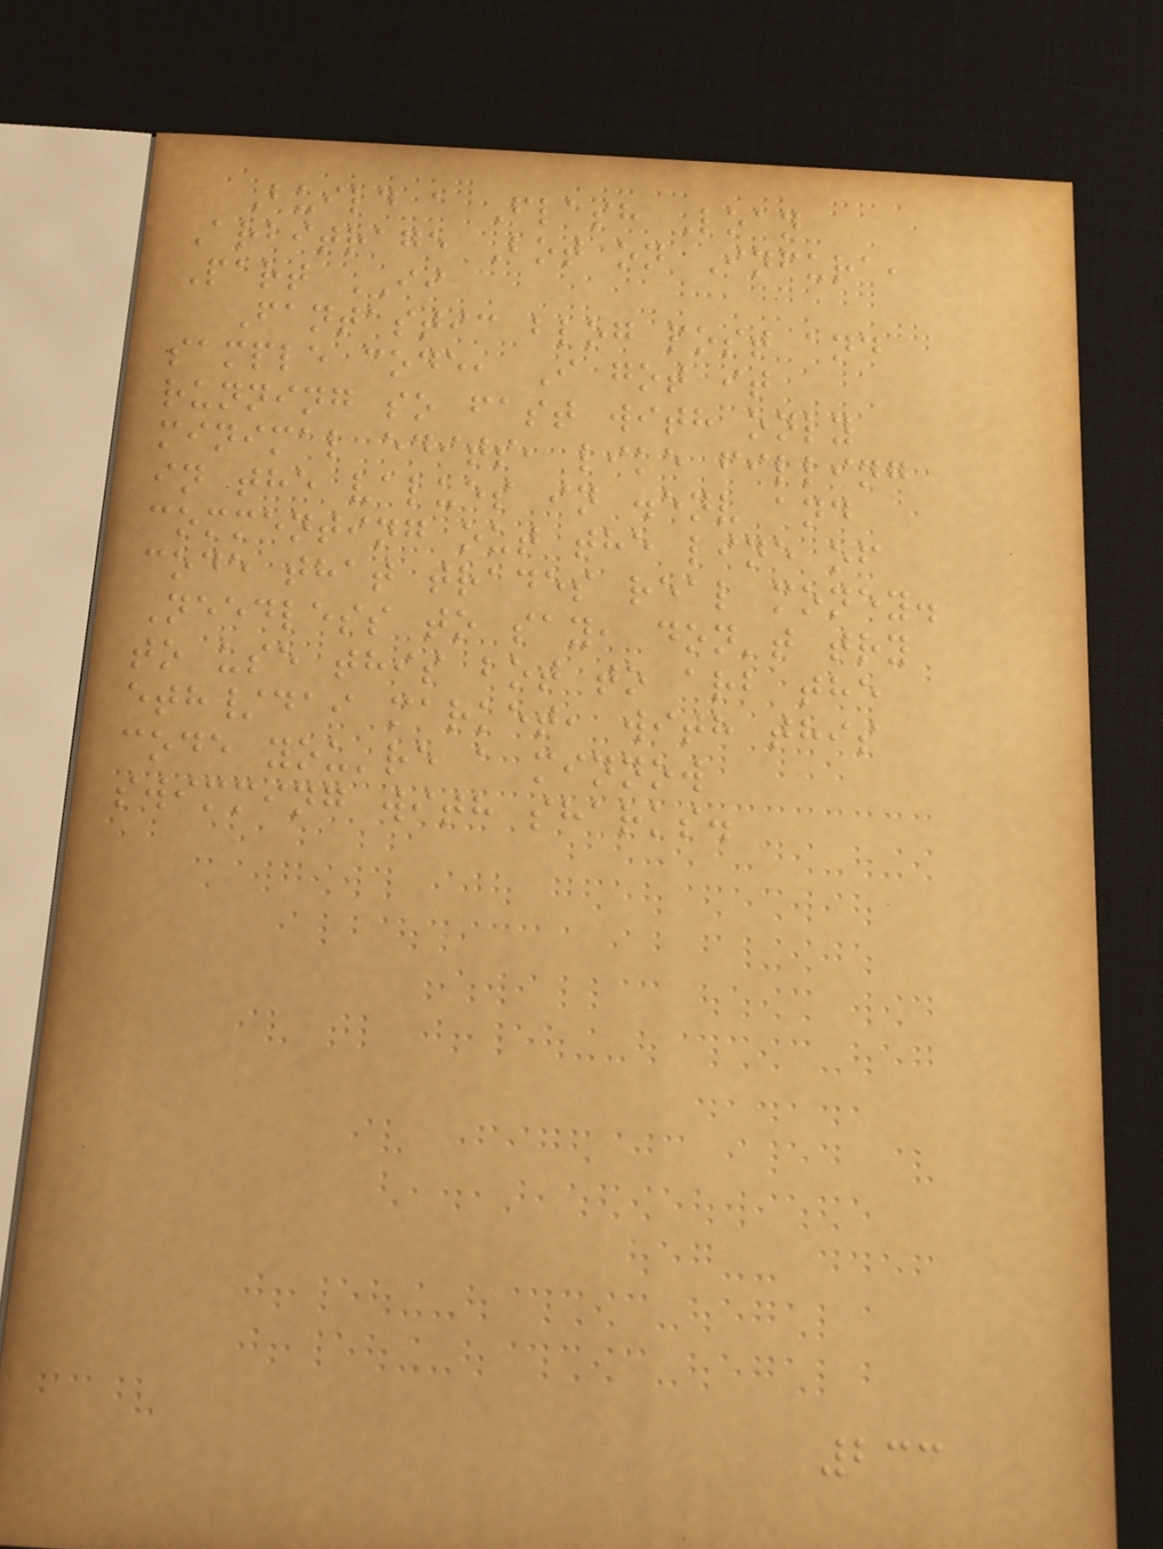Build a Flash Loan
Arbitrage Bot on Infura,
Part II
Fantastic blog post and
sample code, I got it
running so fast with only
minimal edits, like filling
in the values in .env and
commenting out the line of
code that trades real money.
Needless to say, don't try
to use this bot to arb the
eth/dai market, with this
code you're a minnow
swimming with sharks.
233
